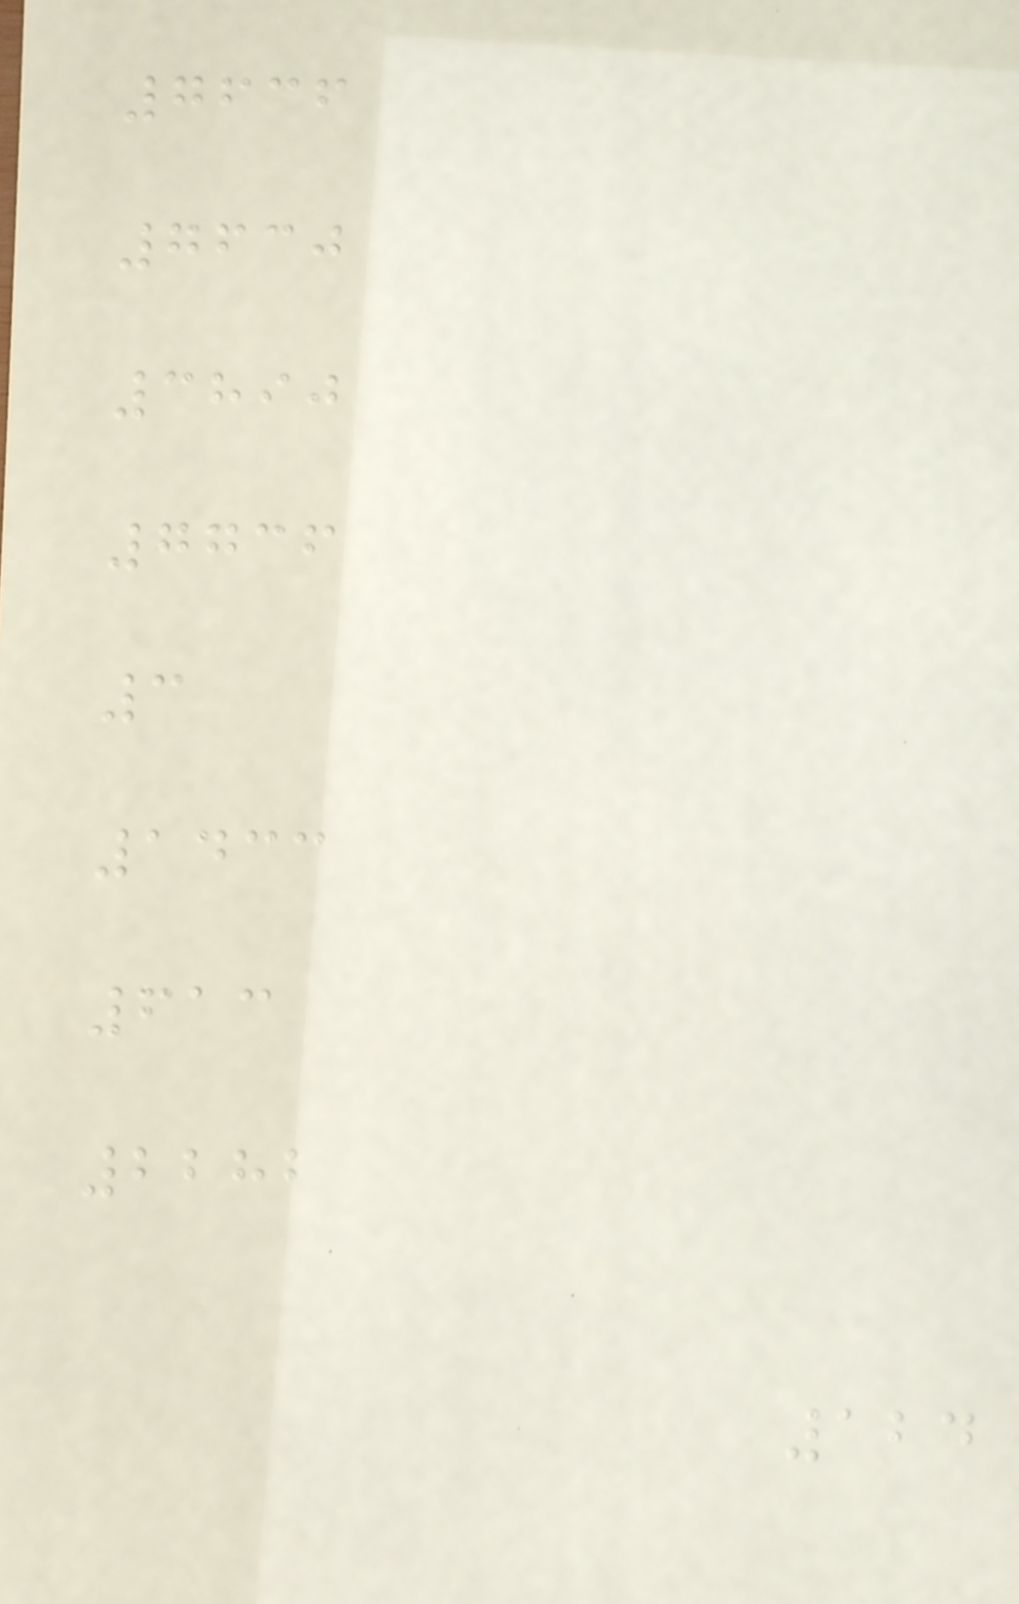7636
7630
3890
7736
3
1433
613
2282
124
